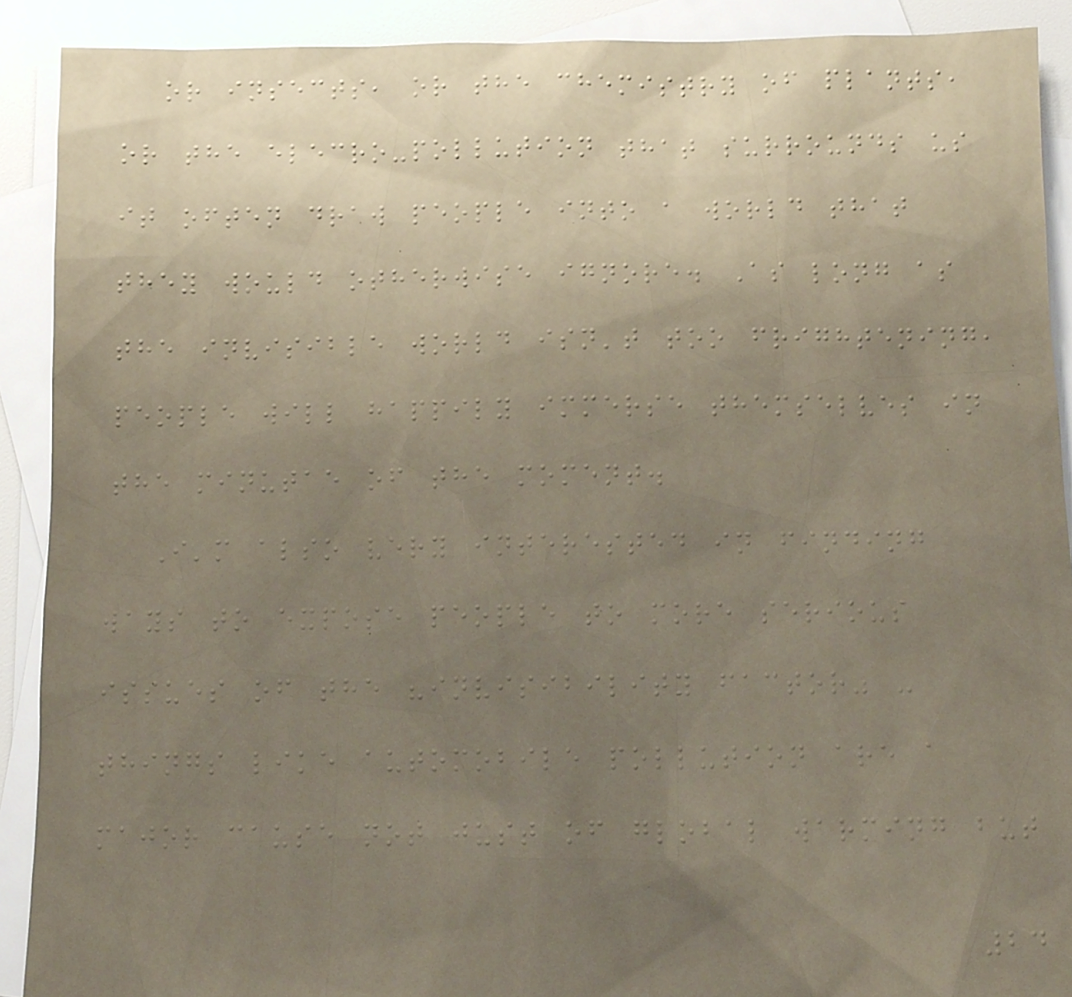or insects, or the chemistry of plants,
or the elecro-pollution that surrounds us
it often draw people into a world that
they would otherwise ignore. As long as
the invisible world isn't too frightening,
people will happily immerse themselves in
the minutae of the moment.
I'm also very interested in finding
ways to expose people to more serious
issues of the "invisibility factor" -
things like automobile pollution are a
major cause not just of global warming but
24
